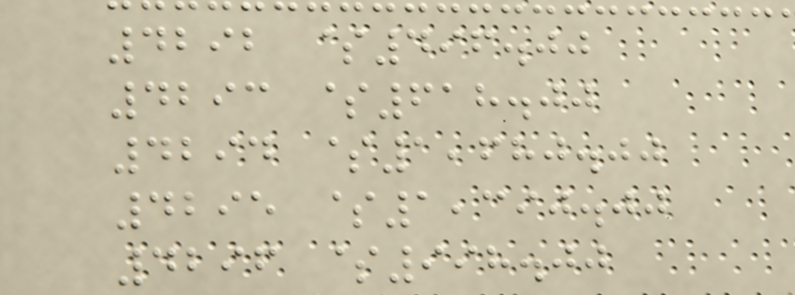4292 $496.00
4293 $618.00
4294 $1,680.00
4295 $1,390.00
4296 $998.00
